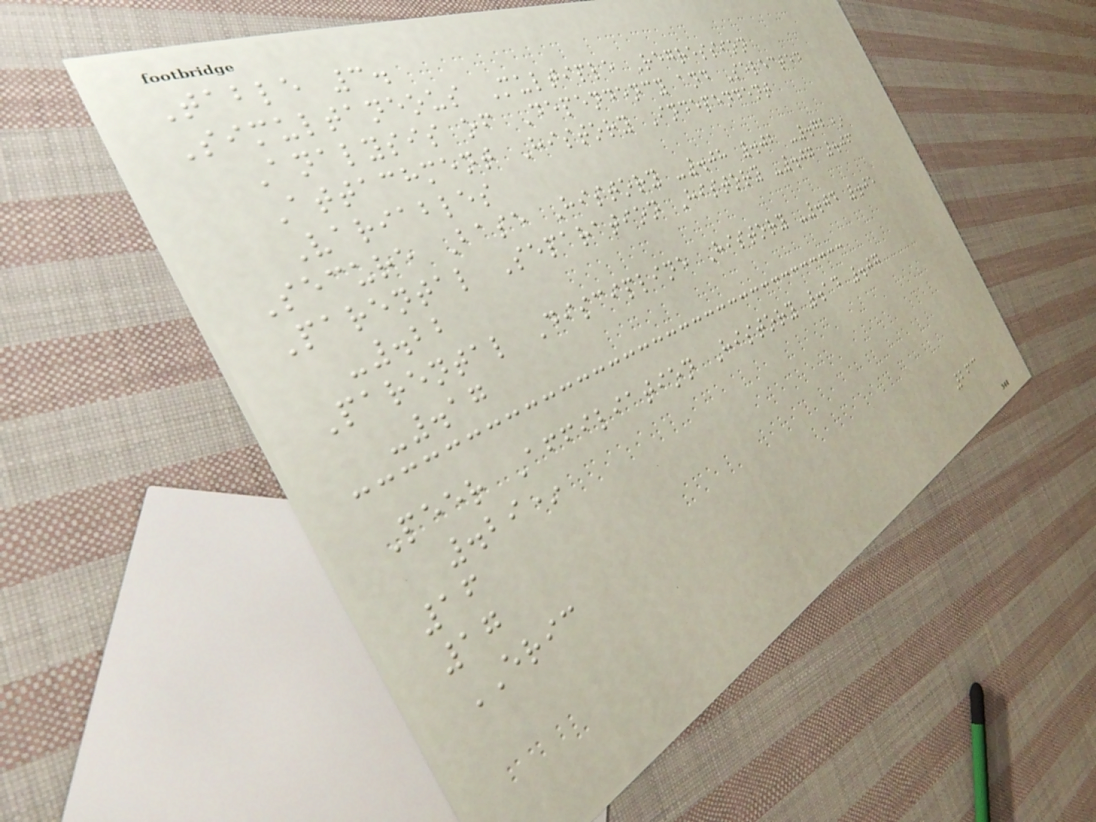Table 3.
Simultaneous Multiple Regression
Analysis of Dependency and Selected
Attachment History Independent
Variables
Secure Base History -.08 .02 -.72*
Parental Separation History -.07 .06
-.22
Parental Discipline History -.04 .05
-.17
Peer Affiliation History .14 .07
.29*
16
17
ERIC
263
